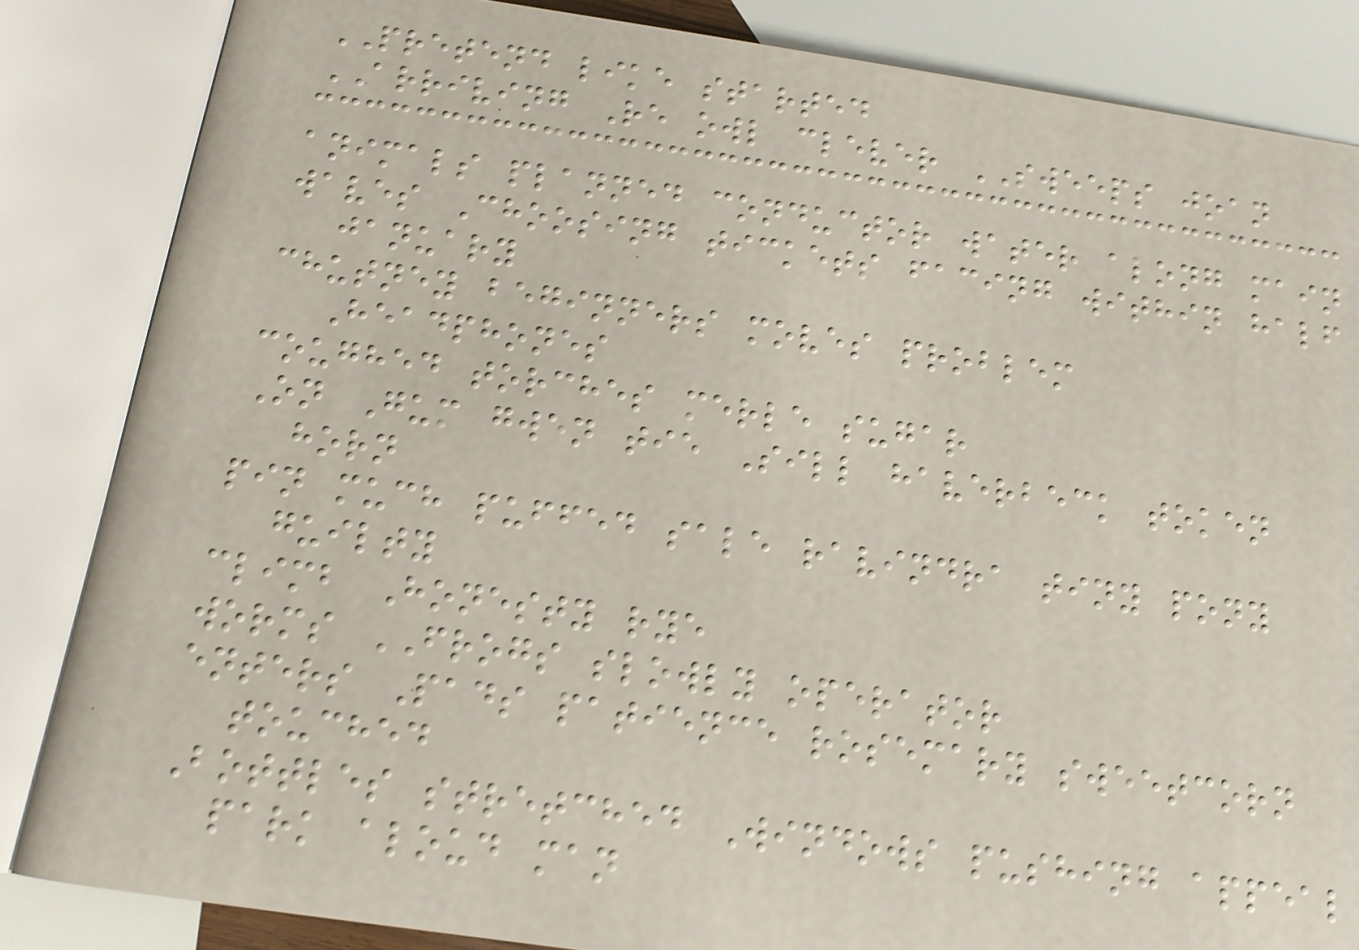PRETEND like started
ARRIVING Re owl clever SWEEPS joan
animals planned conductor water along main
waves Choosing tickets facing within half
january
chutney beginners moves problem
Headphones
coughed torches merle sugar
On Gum gwen tie Sill haverbeck token
horn
pin much puffed sale ravindra tiny pony
guilty
climb Honesty rye
worms FROGS slowly operator
enters Pads patience rosemary sweetcorn
touched
Bottles stretched Windows pushing appeal
park aloud man
